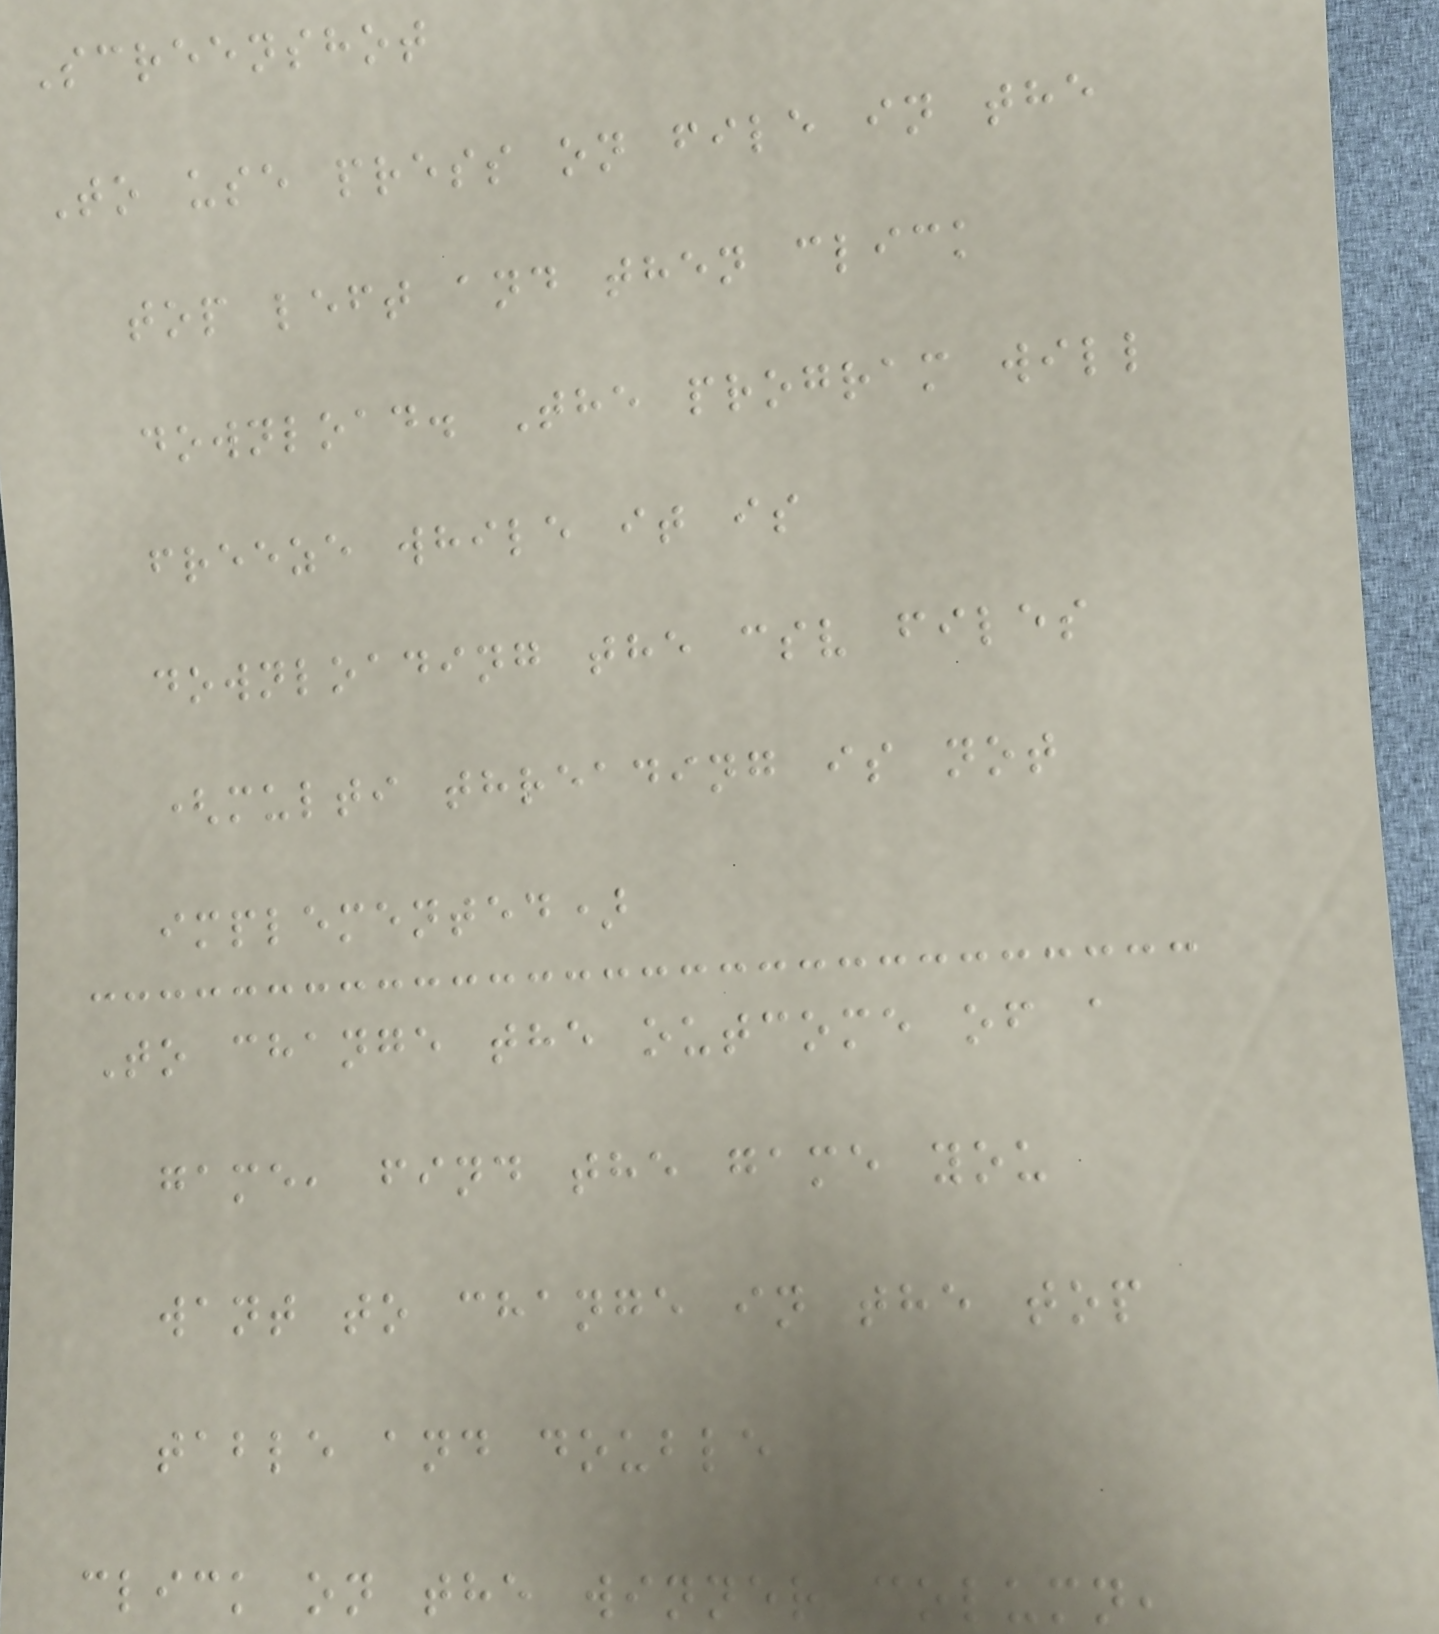Screenshot
To use press on file in the
top left and then click
download. The program will
freeze while it is
downloading the csv files
(multi threading is not
implemented)
To change the outcome of a
game, find the game you
want to change in the top
table and double
click on the winner column,
